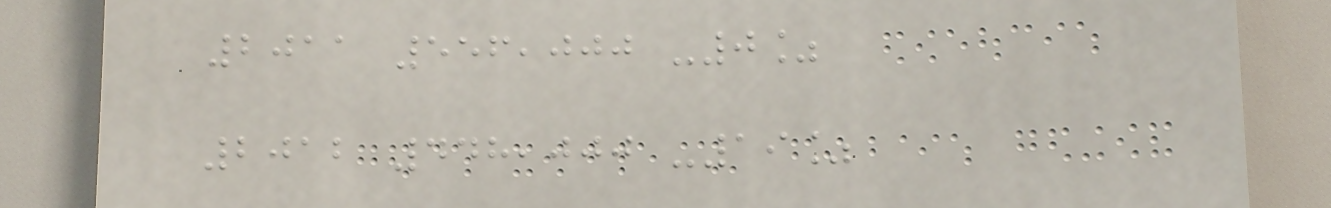2011 556,000 -0%
2012 448,000 -19%
